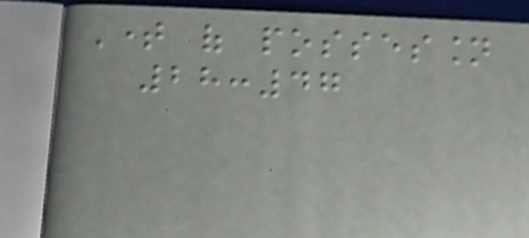Time of possession
28:47
